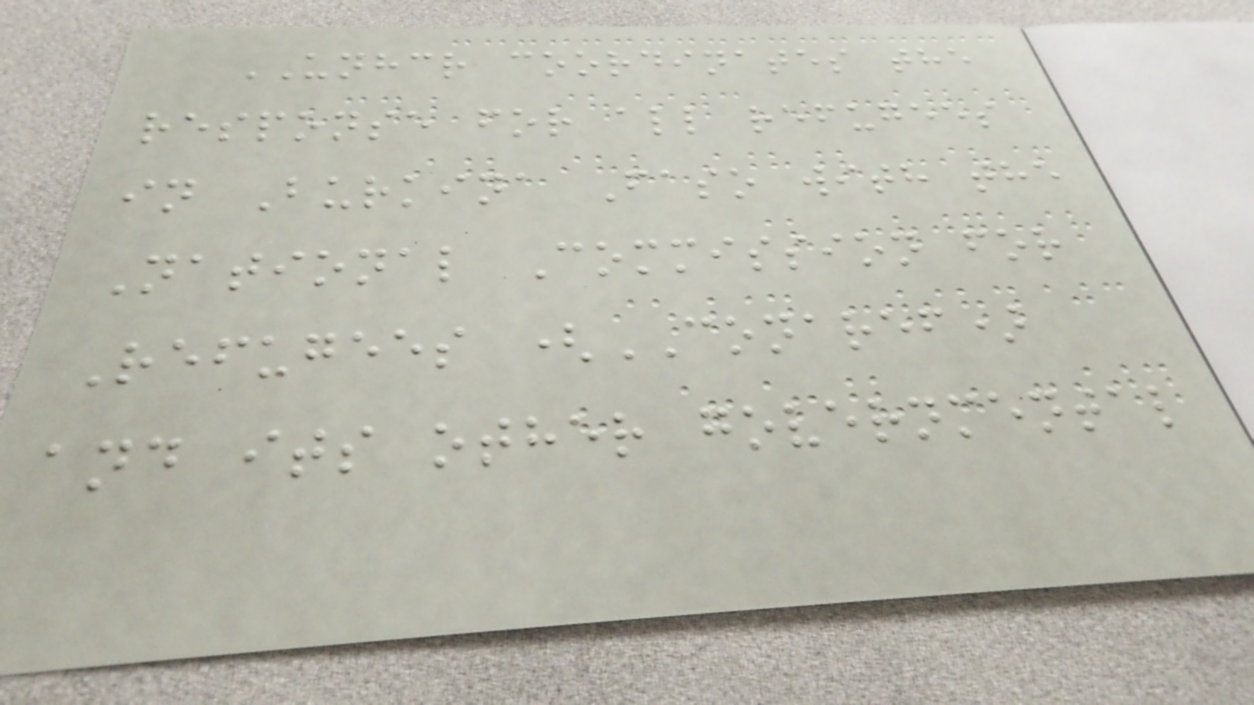UNHCR coordinates the
response for all refugees
in Burkina Faso with the
National Commission for
Refugees (CONAREF)
and its other governmental
